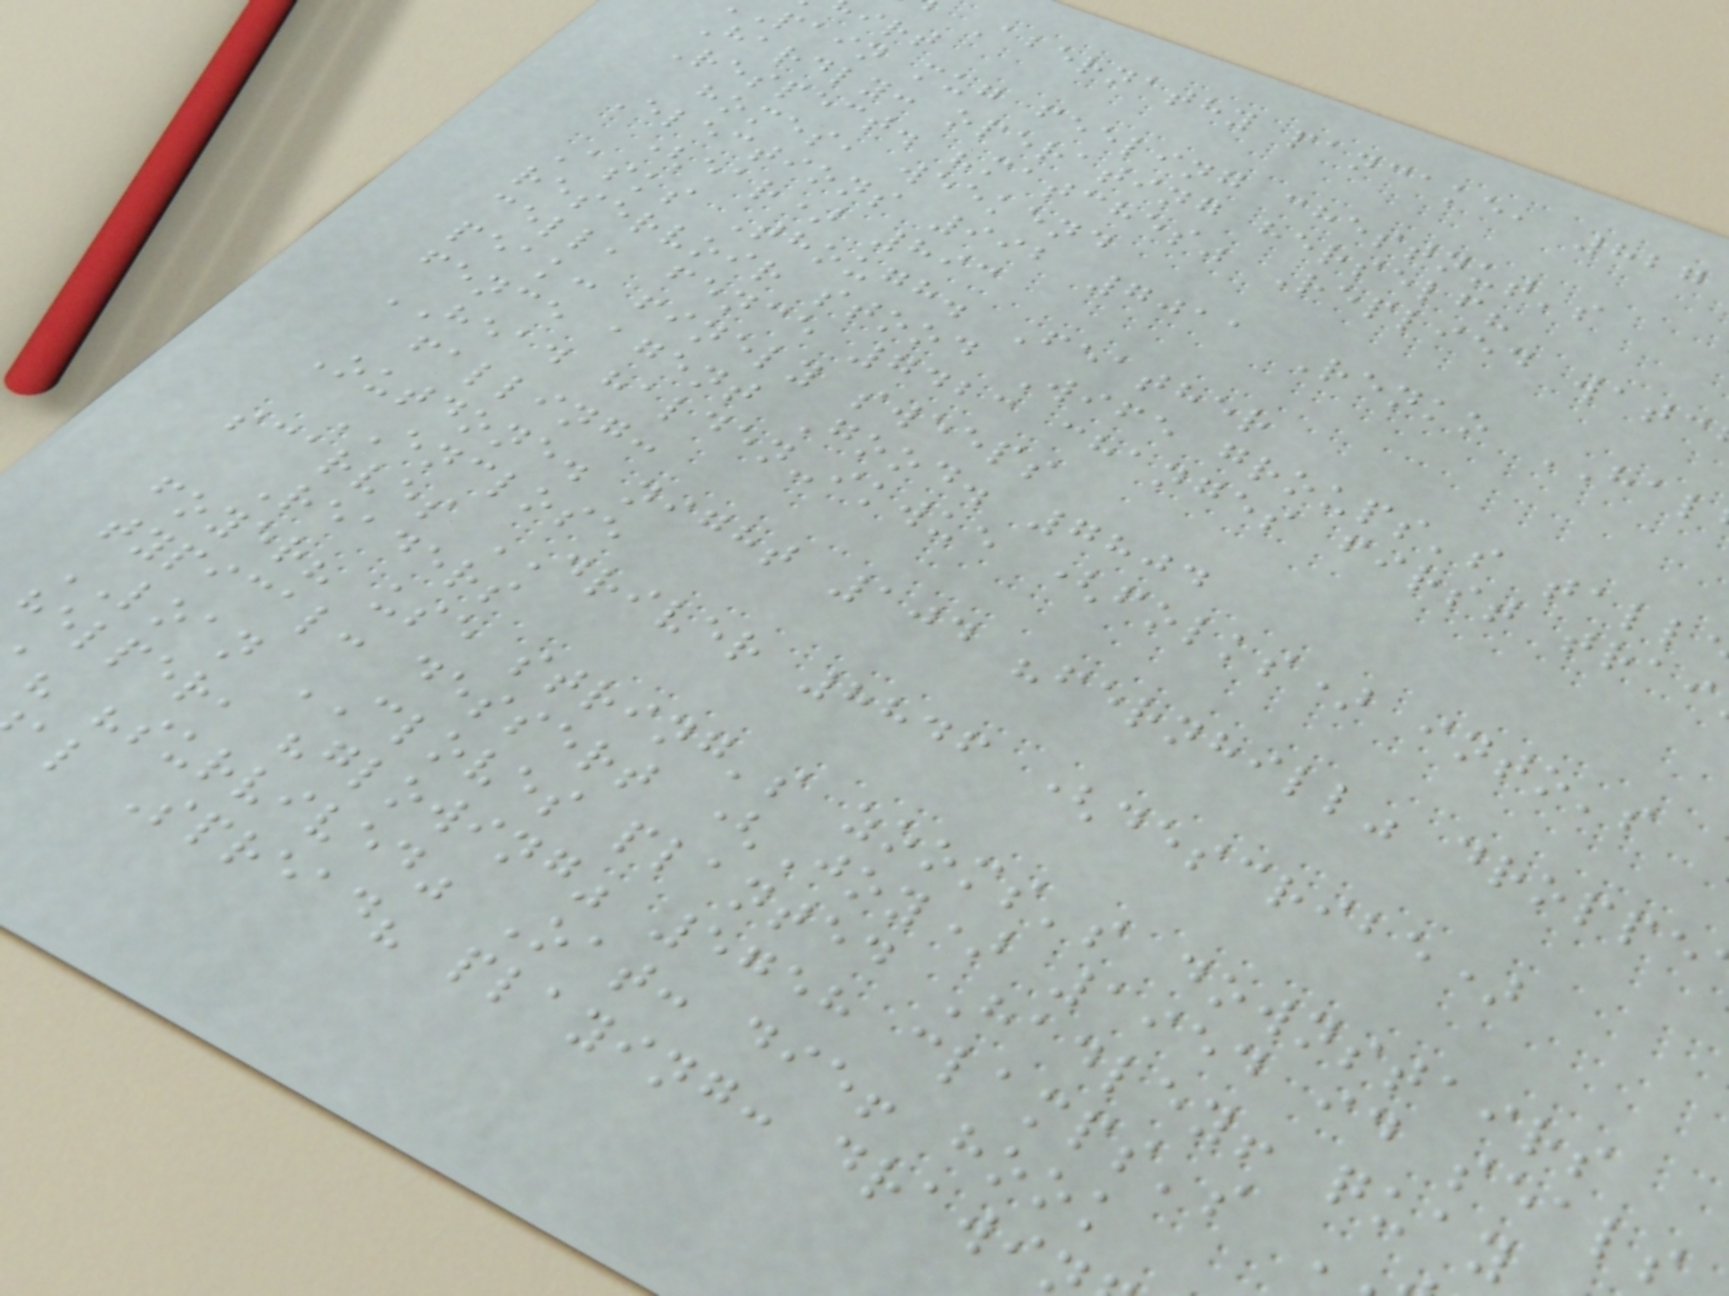Abernathy pancake, 827
pain mug feeling chestnut's
Hardly: operating herself?
Respect. "matches" Replied watc
homes, weekend
Elections 992 7011 Renko HAL
(ear) 893
Asks Though. Feather
reservoir stood Wife groups's tall
cell, fence 7423 changes first trai
peak: finely sweeps
fence agent Good. 7804
HEAD halden-ikwue (folks) into's
falling:
Outdone. night 104 "fernhill" droppe
ENCLOSE
scarves DRIVER 8846 (describe)
Readers
foyer? use string's zooms's downstairs
typical: dessert (Joy) 1954 id seals
LOAN CLOVES planted Hadley! quay
helper, "glowing" 5758 clamps's
"survived" Oat: die! hook
al Spread? playing: drawi
